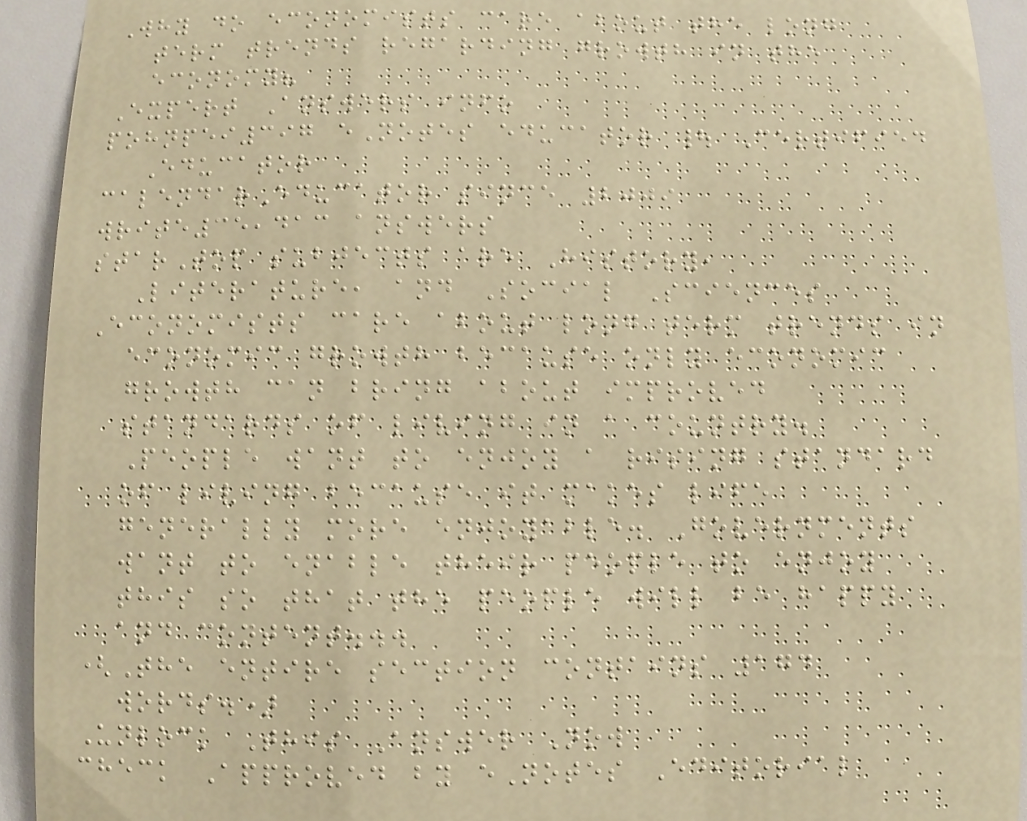Why do economists care about the long
term trends regarding growth in the
economy?
Expert Answers info
pohnpei397 eNotes educator | Certified
Educator
calendarEducator since 2009
write35,413 answers
starTop subjects are History,
Literature, and Social Sciences
Economists care about long term trends in
economic growth because only economic
growth can bring about improved
standards of living in a country.
People want to enjoy a rising standard
of living because it makes life
generally more enjoyable. Governments
want to enable their people to enjoy
this so that the people will be happy
and content...
(The entire section contains 174
words.)
Unlock This Answer Now
check Approved by eNotes Editorial
